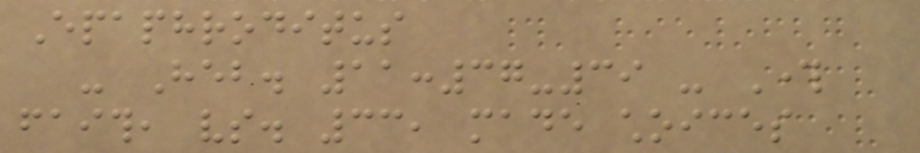Epaphroditus
- Heb. 11:37-39 - Through
faith, vs. 33, made choices
